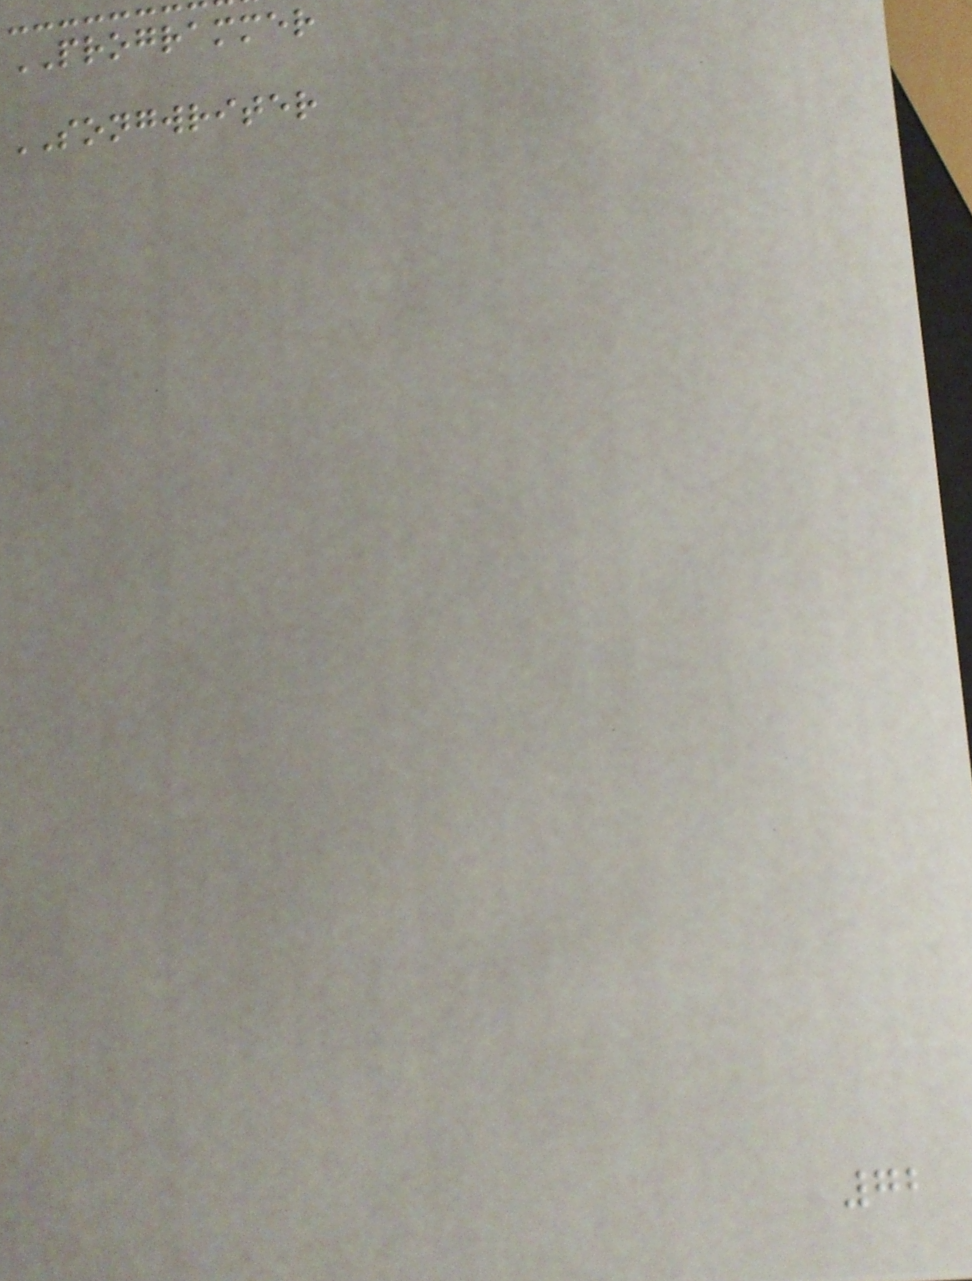PROGRAMMER
SONGWRITER
72
